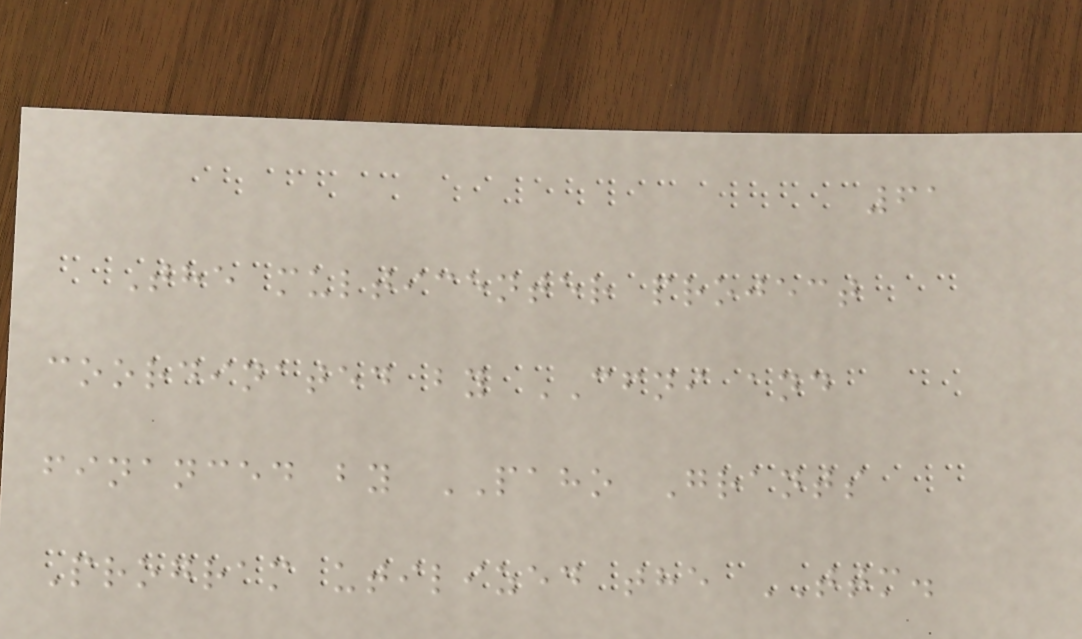61
The multicenter project
coordinated by CFNI and
financed by PAHO Grants
Program utilized the TTM.
